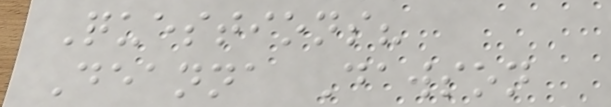Questions?
Deanna Dawson
